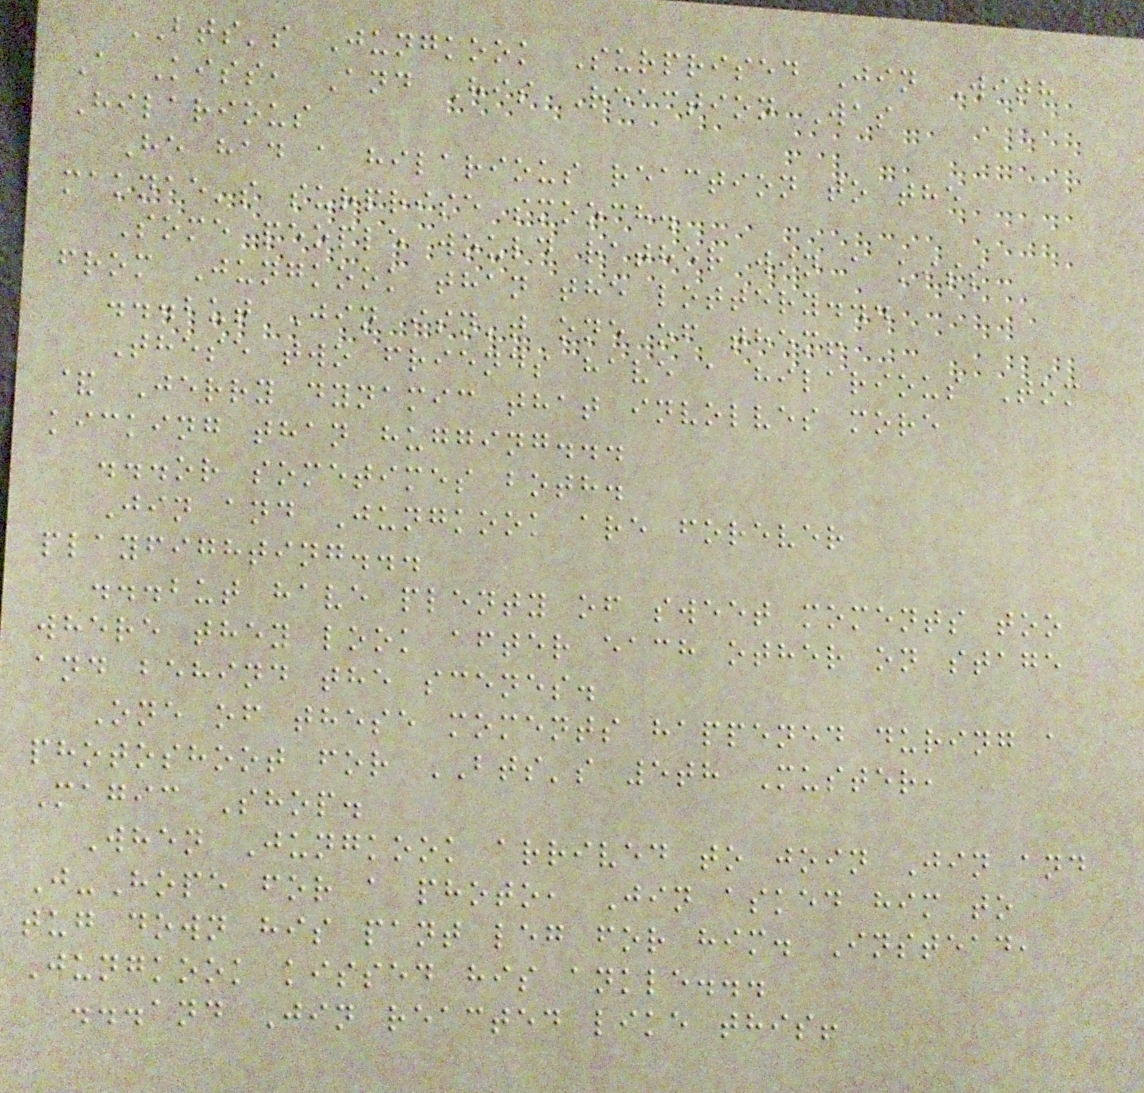BTS's Jungkook Surprised Jin With
A Kiss, And His Reaction Was
Hilarious
He had a hilarious reaction to the
maknae's surprise smooch.
Some people would rather win a kiss
from Jungkook than the lottery...
...but Jin isn't one of them!
These two friends have a hilarious Tom
& Jerry dynamic that involves more
kicking than hugging...
...or sometimes both.
Jin and Jungkook are forever
playfighting...
...but have plenty of sweet moments too
where they look after each other on stage
and behind the scenes.
One of these moments happened during a
photoshoot for BTS's 5th Muster,
Magic Shop.
When Jungkook arrived to join Jin and
J-Hope for a photo, Jin asked him to
tug down his pant leg for him. Instead,
Jungkook kissed his ankle...
...and Jin reacted like this!
